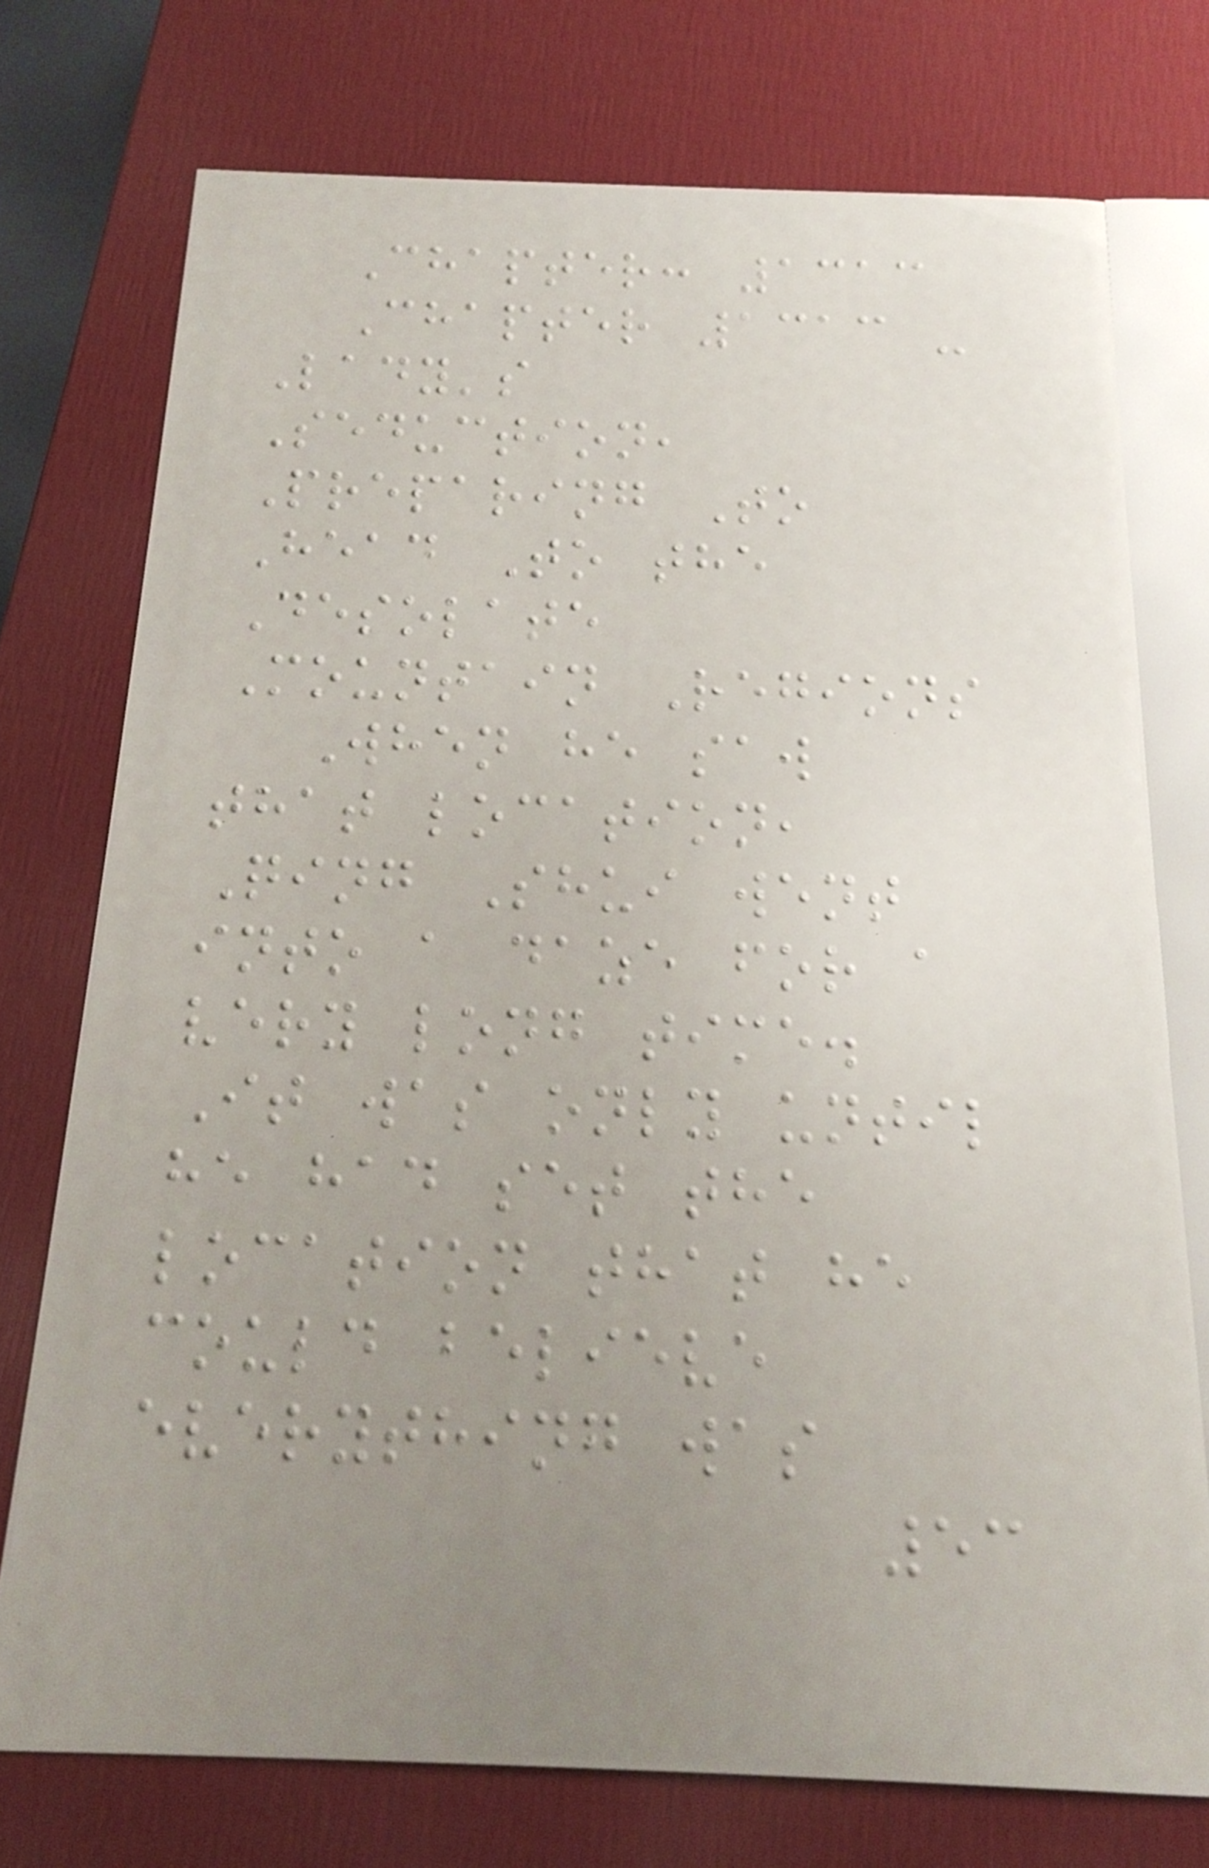Chapter: 1313
Chapter 1313 -
Lady's
Seduction,
Preparing To
Head To the
Desolate
Mountain Regions
When he saw
that location,
Qing Shui went
into a daze for a
very long time.
It was only until
he had set the
location that he
could believe
everything was
53
